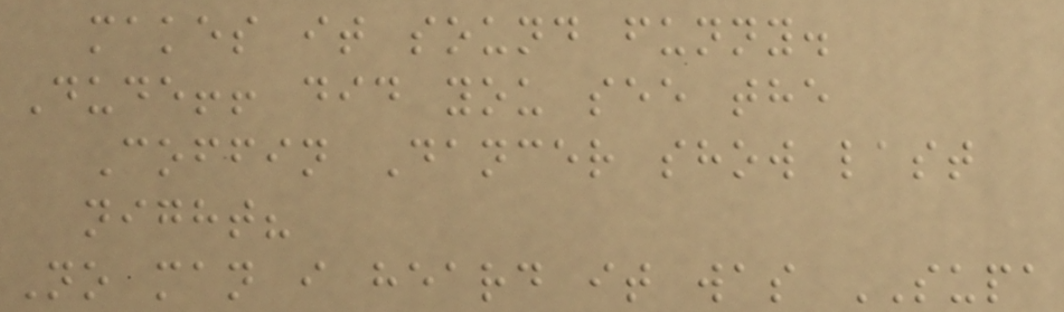makes it sound funny.
Dude!! did you see the
Coffin Dancer show last
night?
No man i heard it was SUPA
